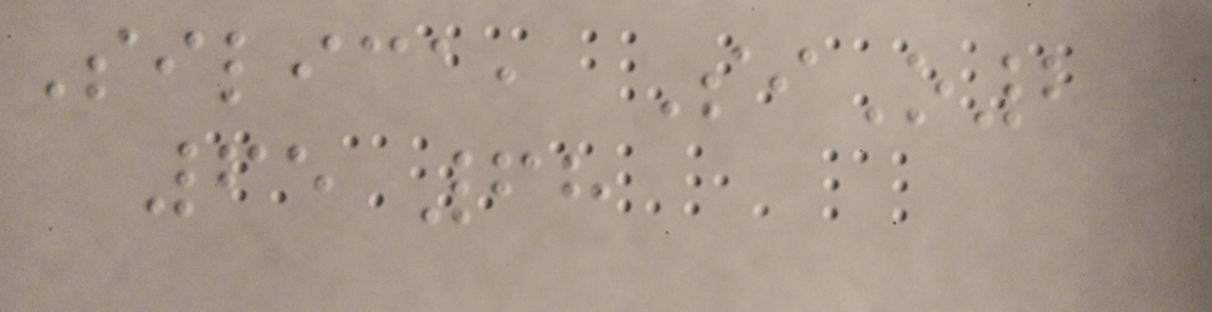Silica, SiO2
65 68
